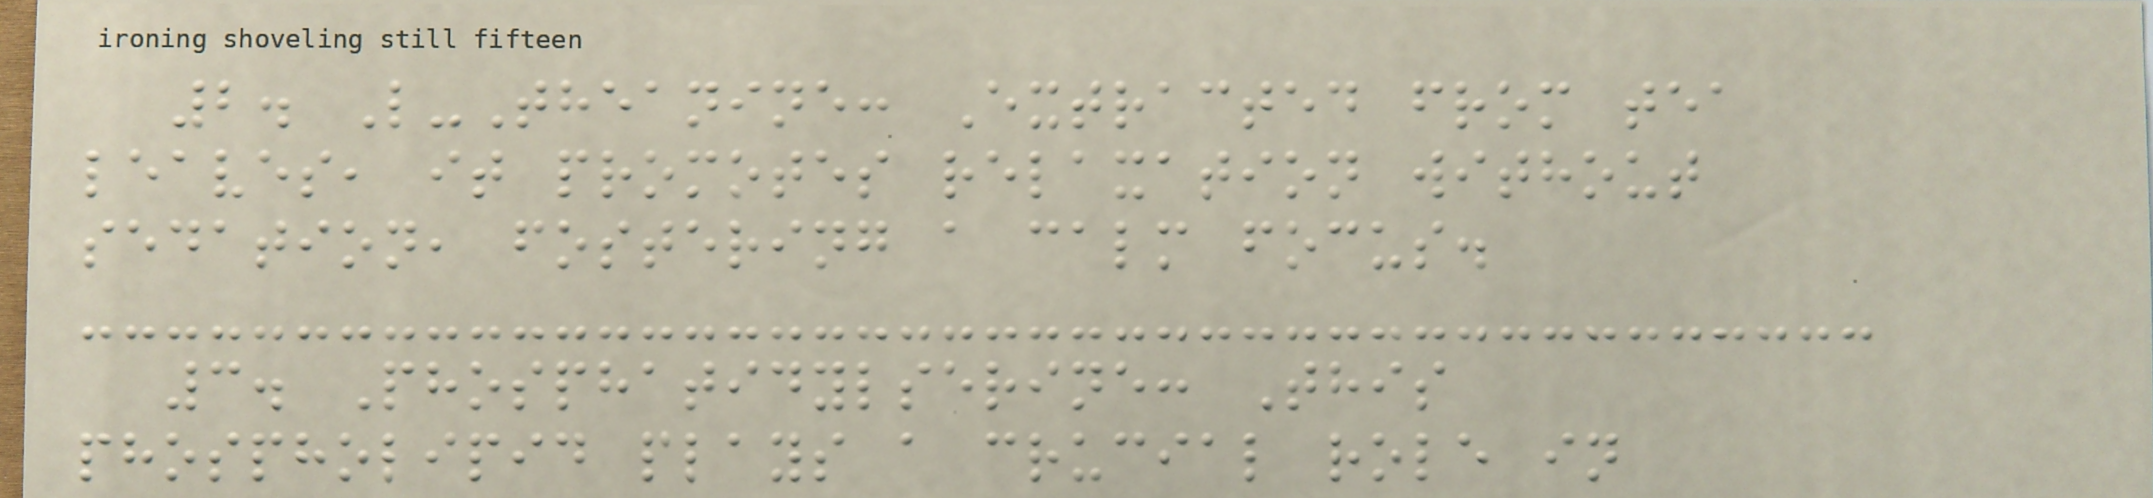2. L-Theanine: Extracted from tea
leaves, it promotes relaxation without
sedation, fostering a calm focus.
3. Phosphatidylserine: This
phospholipid plays a crucial role in
